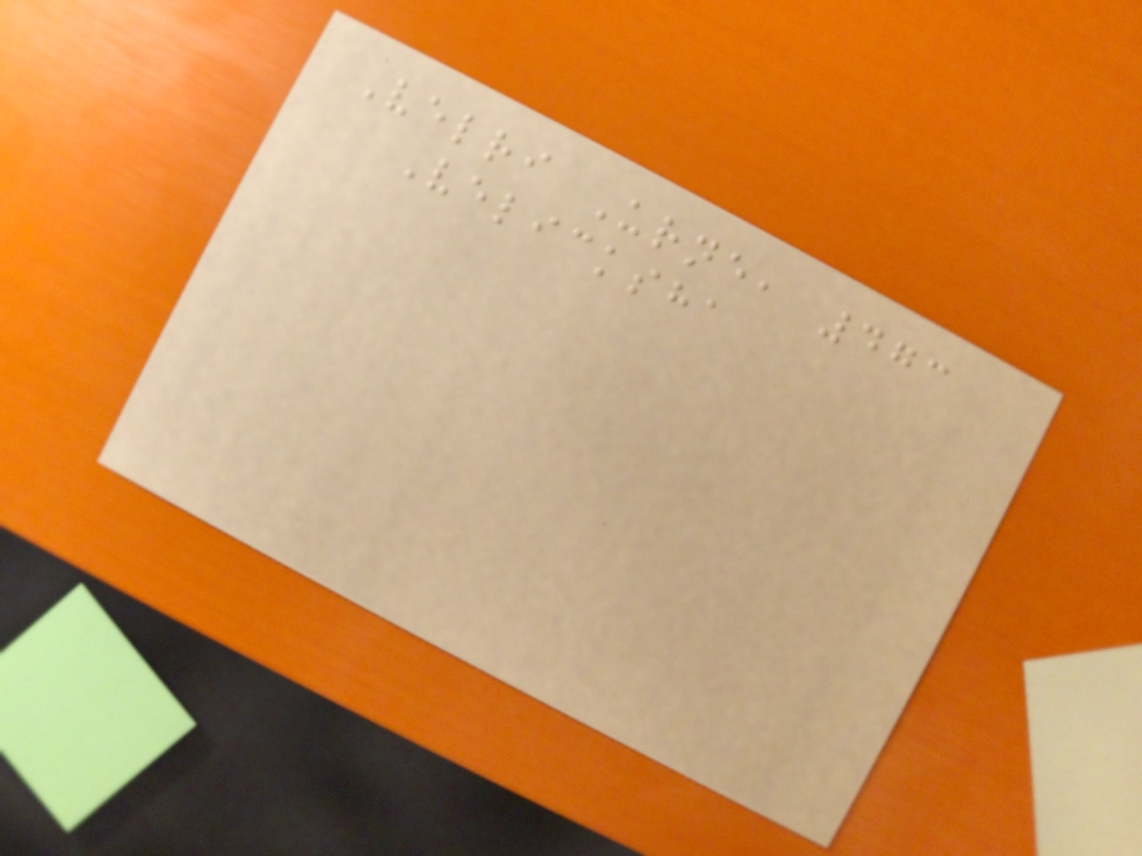Velri Urne, 473
Velicksha
